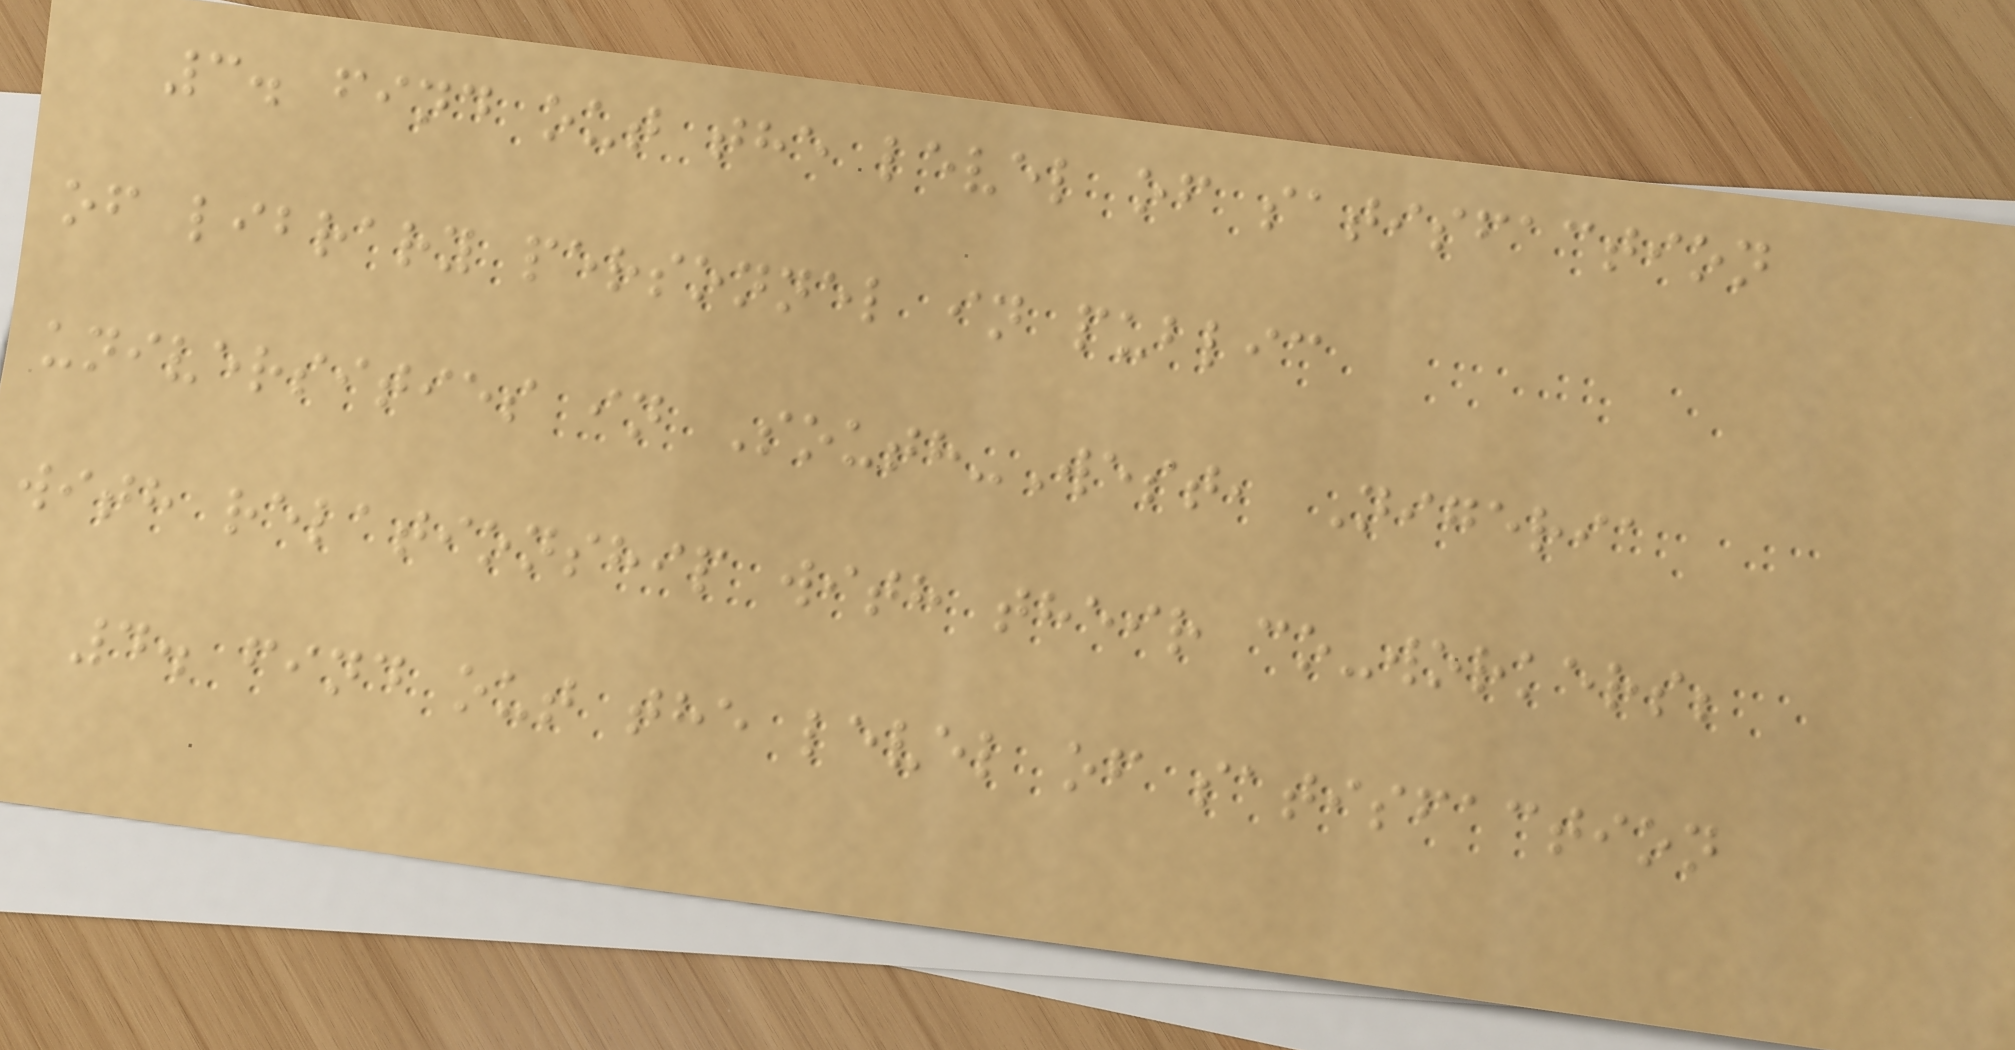3. find out the level of satisfaction
of library personnel in public
universities in South-West, Nigeria
with relationship with their co-workers;
4. find out the level of satisfaction
